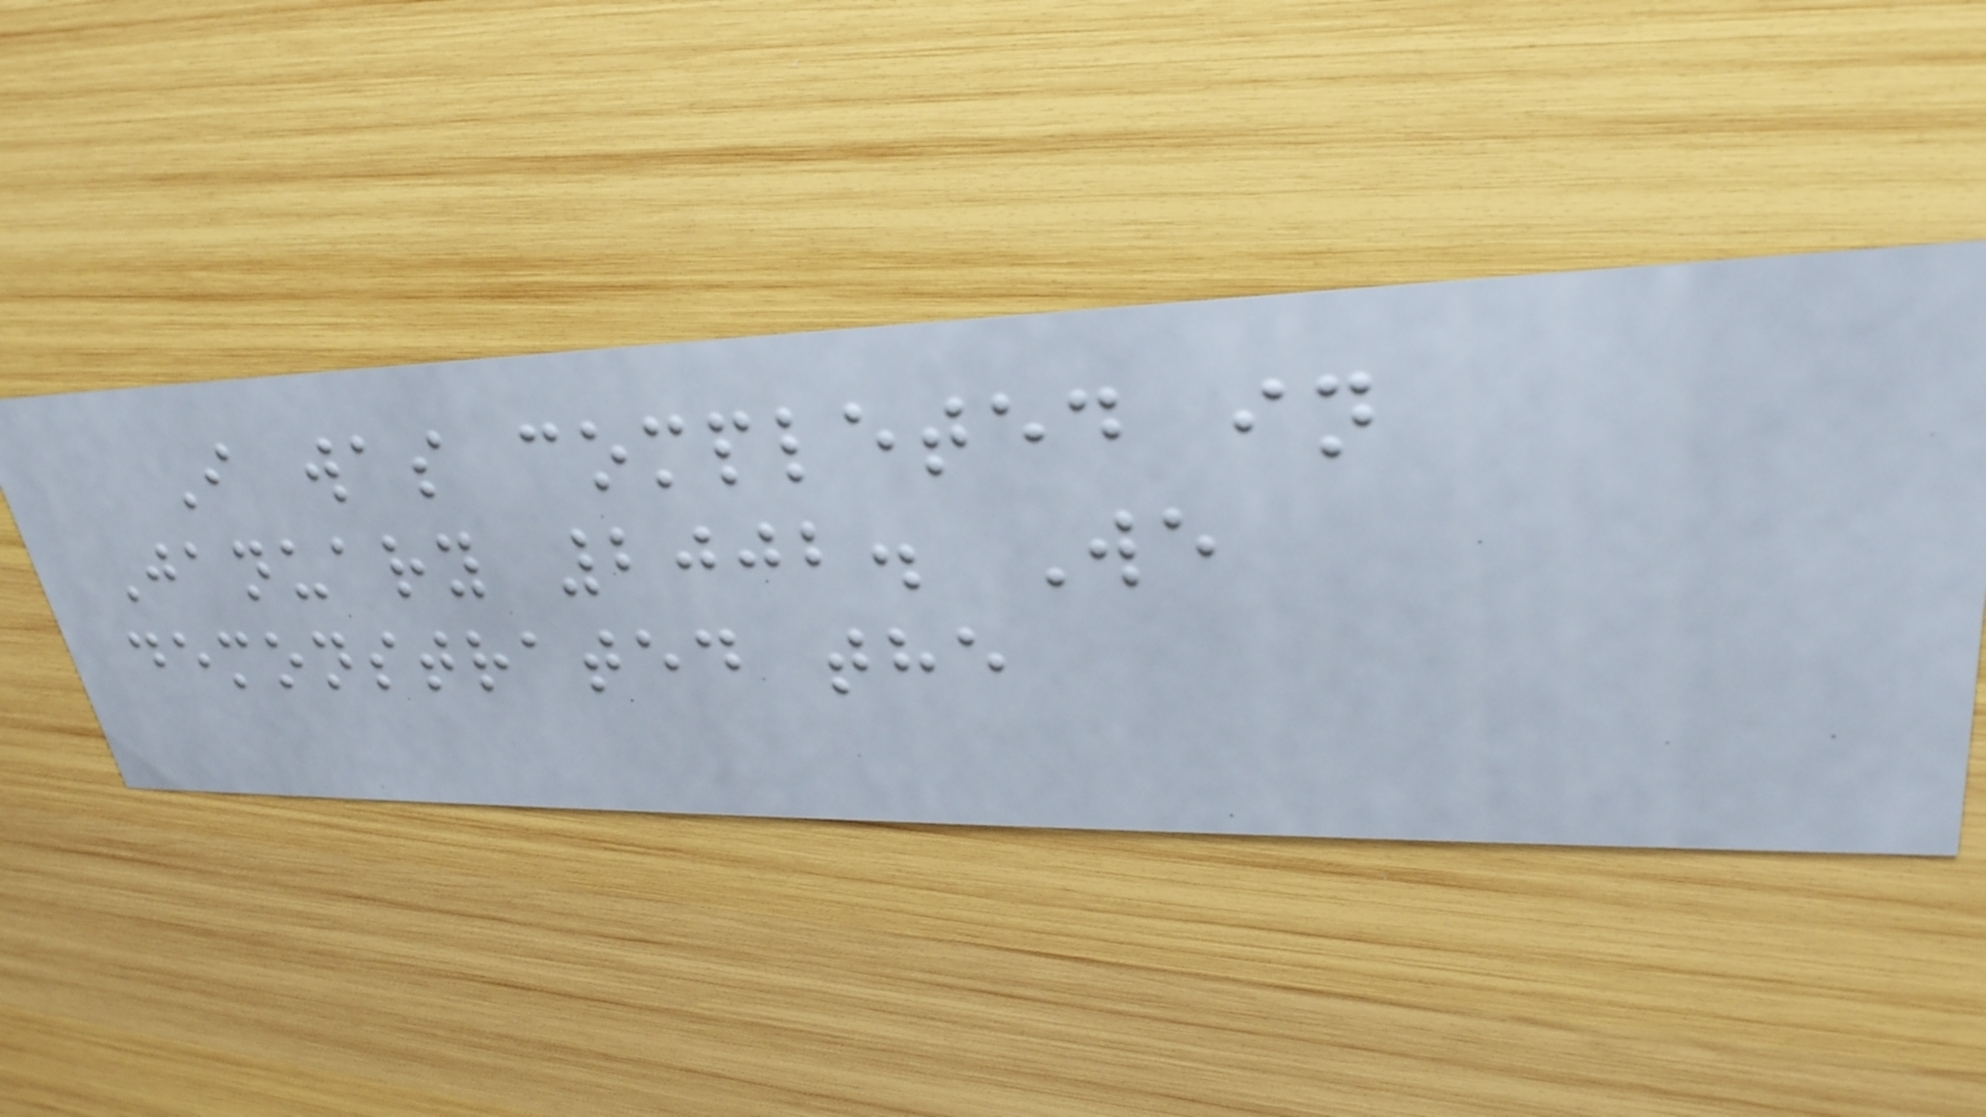I was completed in
January 2002. We
demonstrated the
